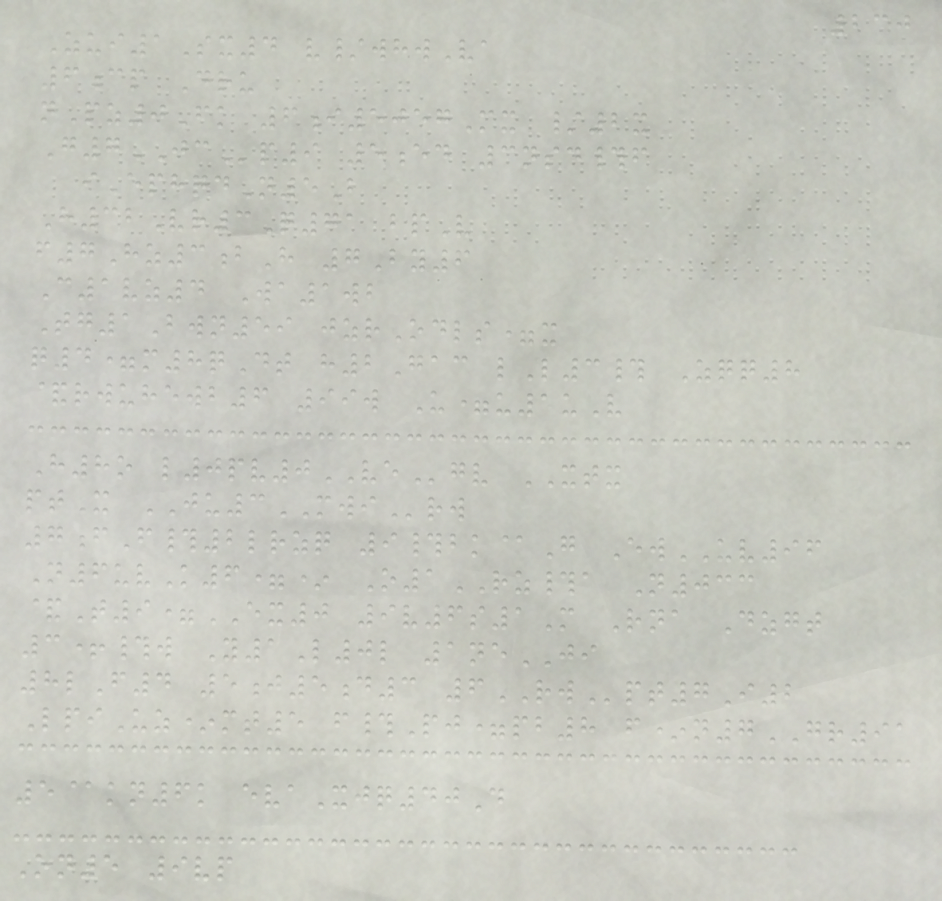230
Zui1Sx4 v/whwVa
6cp Dru
nPz0Fk 6i5057Mx /2x
G7JCp9 5ed 3nsd#f
iEphqdN5B
H32Vr3Q71 bpV
f7Hz3bH 7By6
C1vz4 Wa1wb
Tg1Bwn59 jzrOdls=x
q4=m8qDt h2Gac lL3# Zqq8
&rwuhewb6 99w U=u1uV
H8o l0pv0VEgv XTX
ptX JU3MWIrw
7fF#2lrzq 9#bk@G EwUV96
N6uvK6=* O1RZ#a N033
&T9=EX0 9v6s1M Rna Dzgt
3+#w Y1L0l 1neJI
8lF4 5j5d3 6RWpt7I2
LpiUz*mt5 f#Pj=pb8 f*n7GR91
5@kn6k evaXjq40D
On5 9vp
